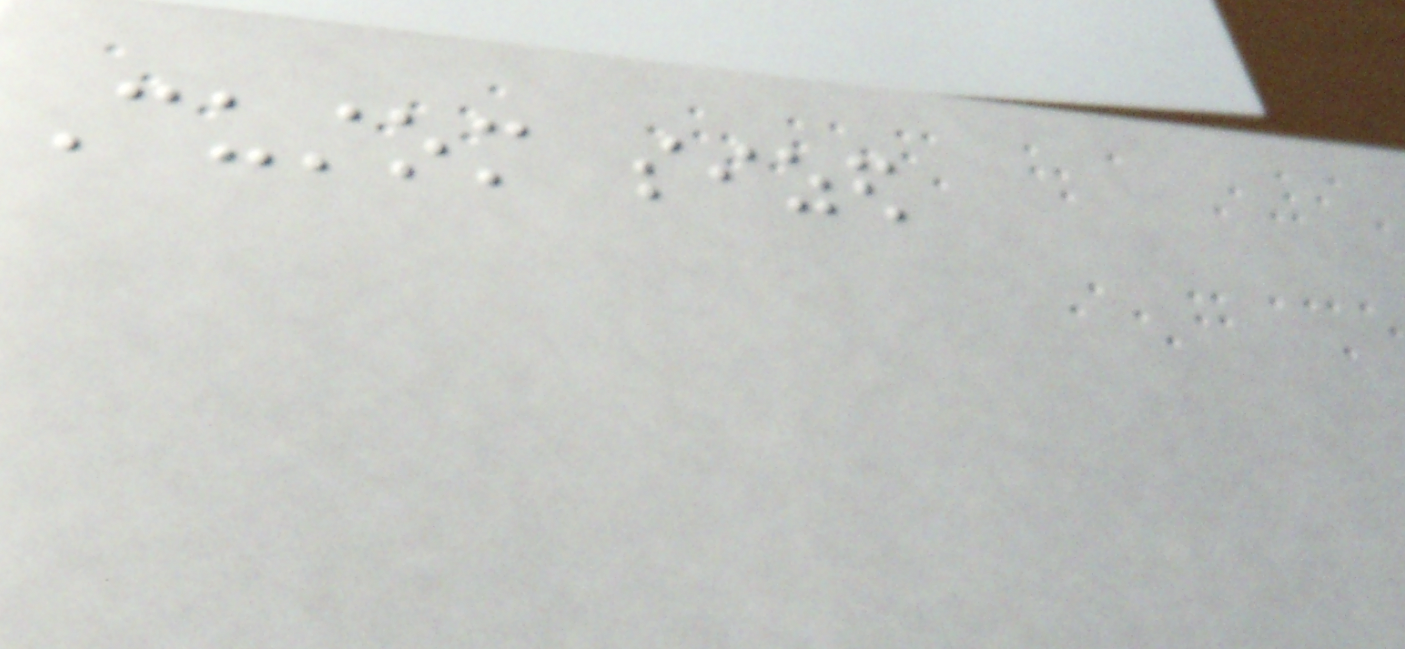Custom sized
